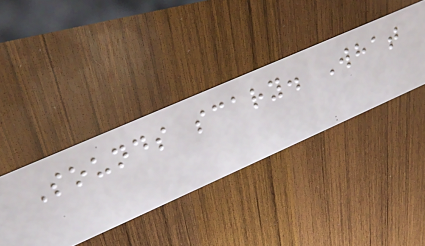Sounds scary. What
